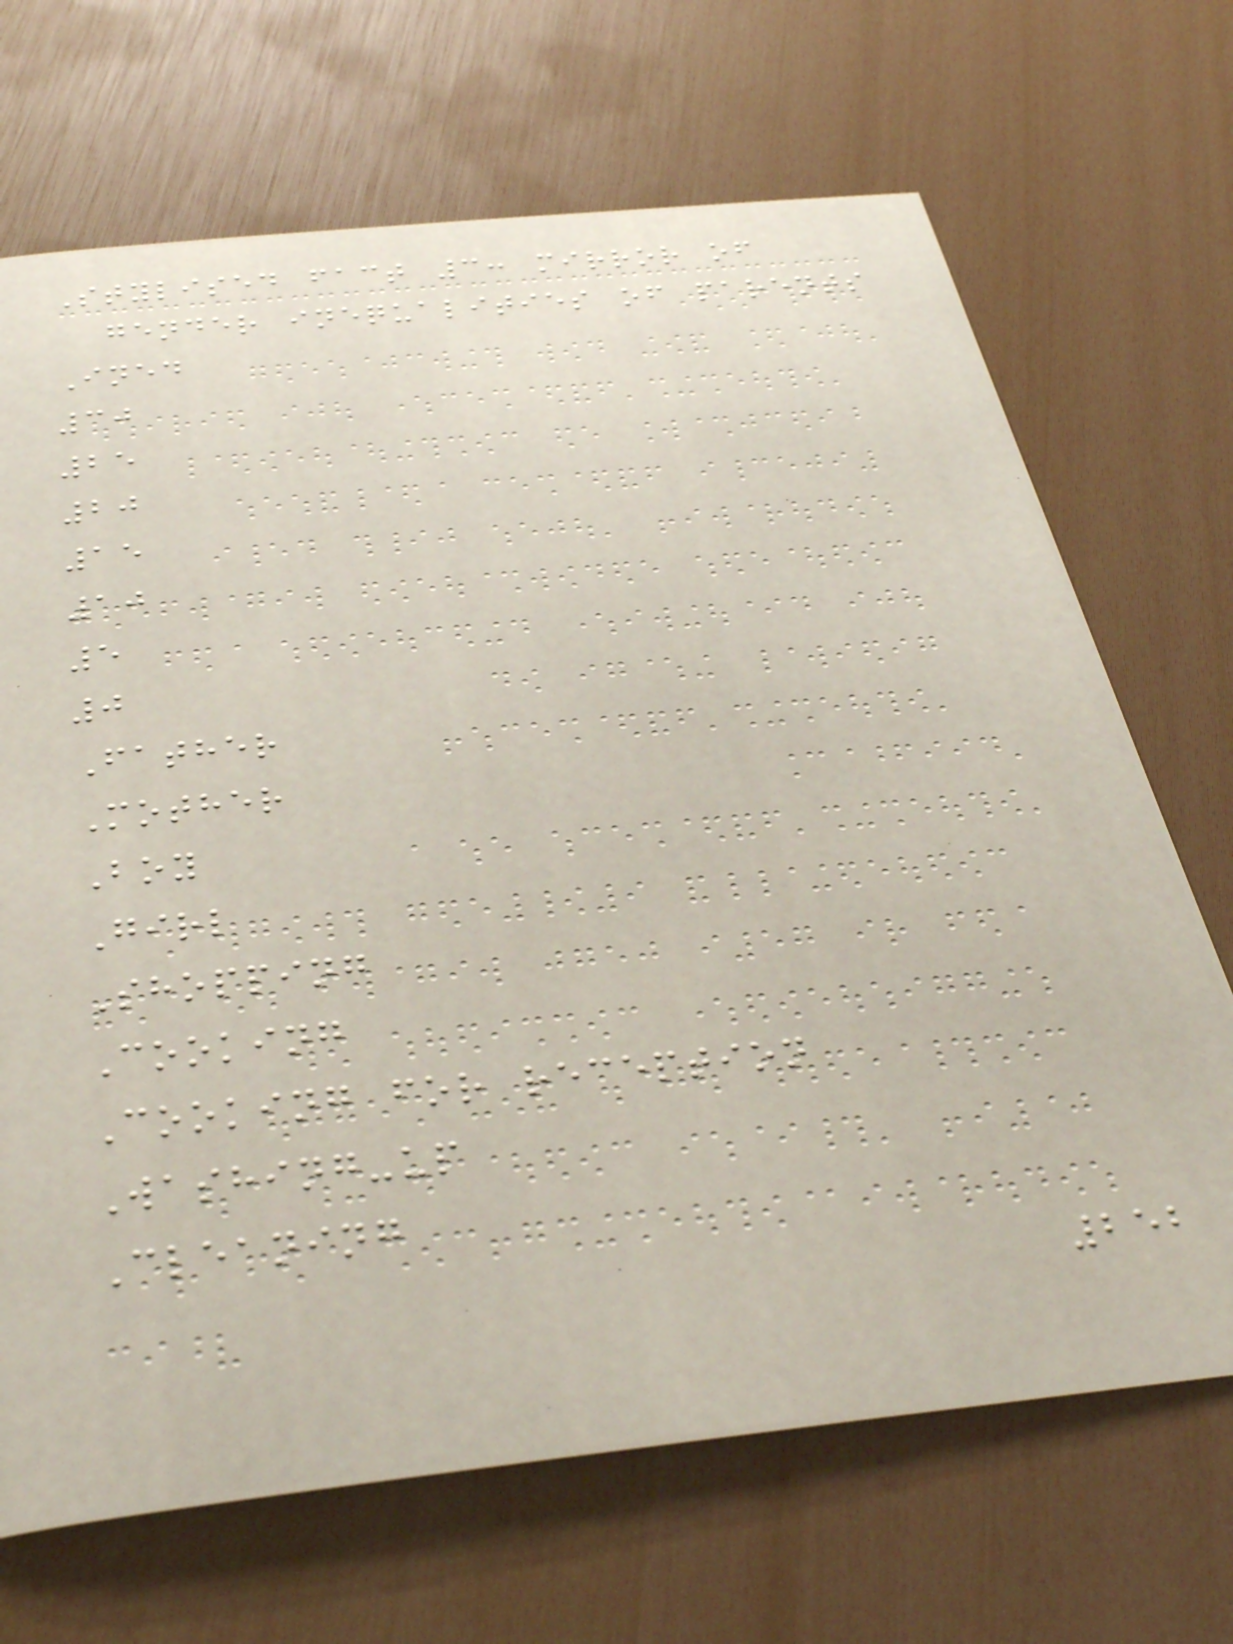Stylised fact 3: mirror of
gender inequalities of parents
Ined
30
25
20
15
10
5
0
Father
Mother
Boy
Girl
Shopping
Cooking
Cooking for reception
Washing-up
Cleaning
252
